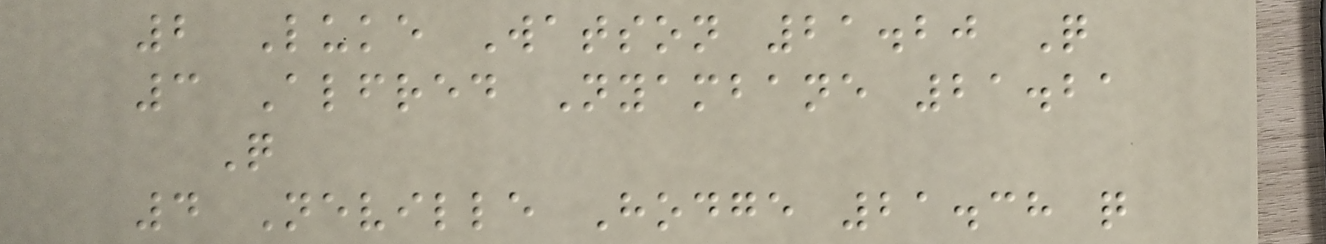2 Luke Watson 21.20 Q
3 Alfred Nyambane 21.21
Q
4 Neville Hodge 21.38 q
